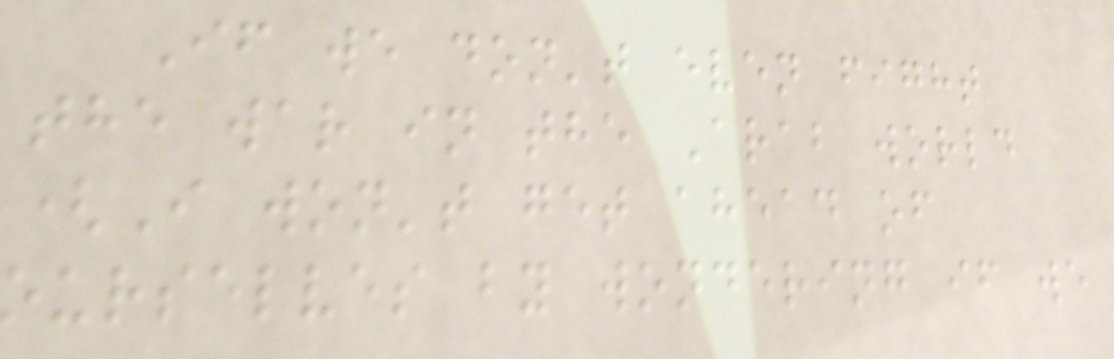If we don't even fight
the war in the Arab world
(I won't get ahead of
ourselves by wondering if we
